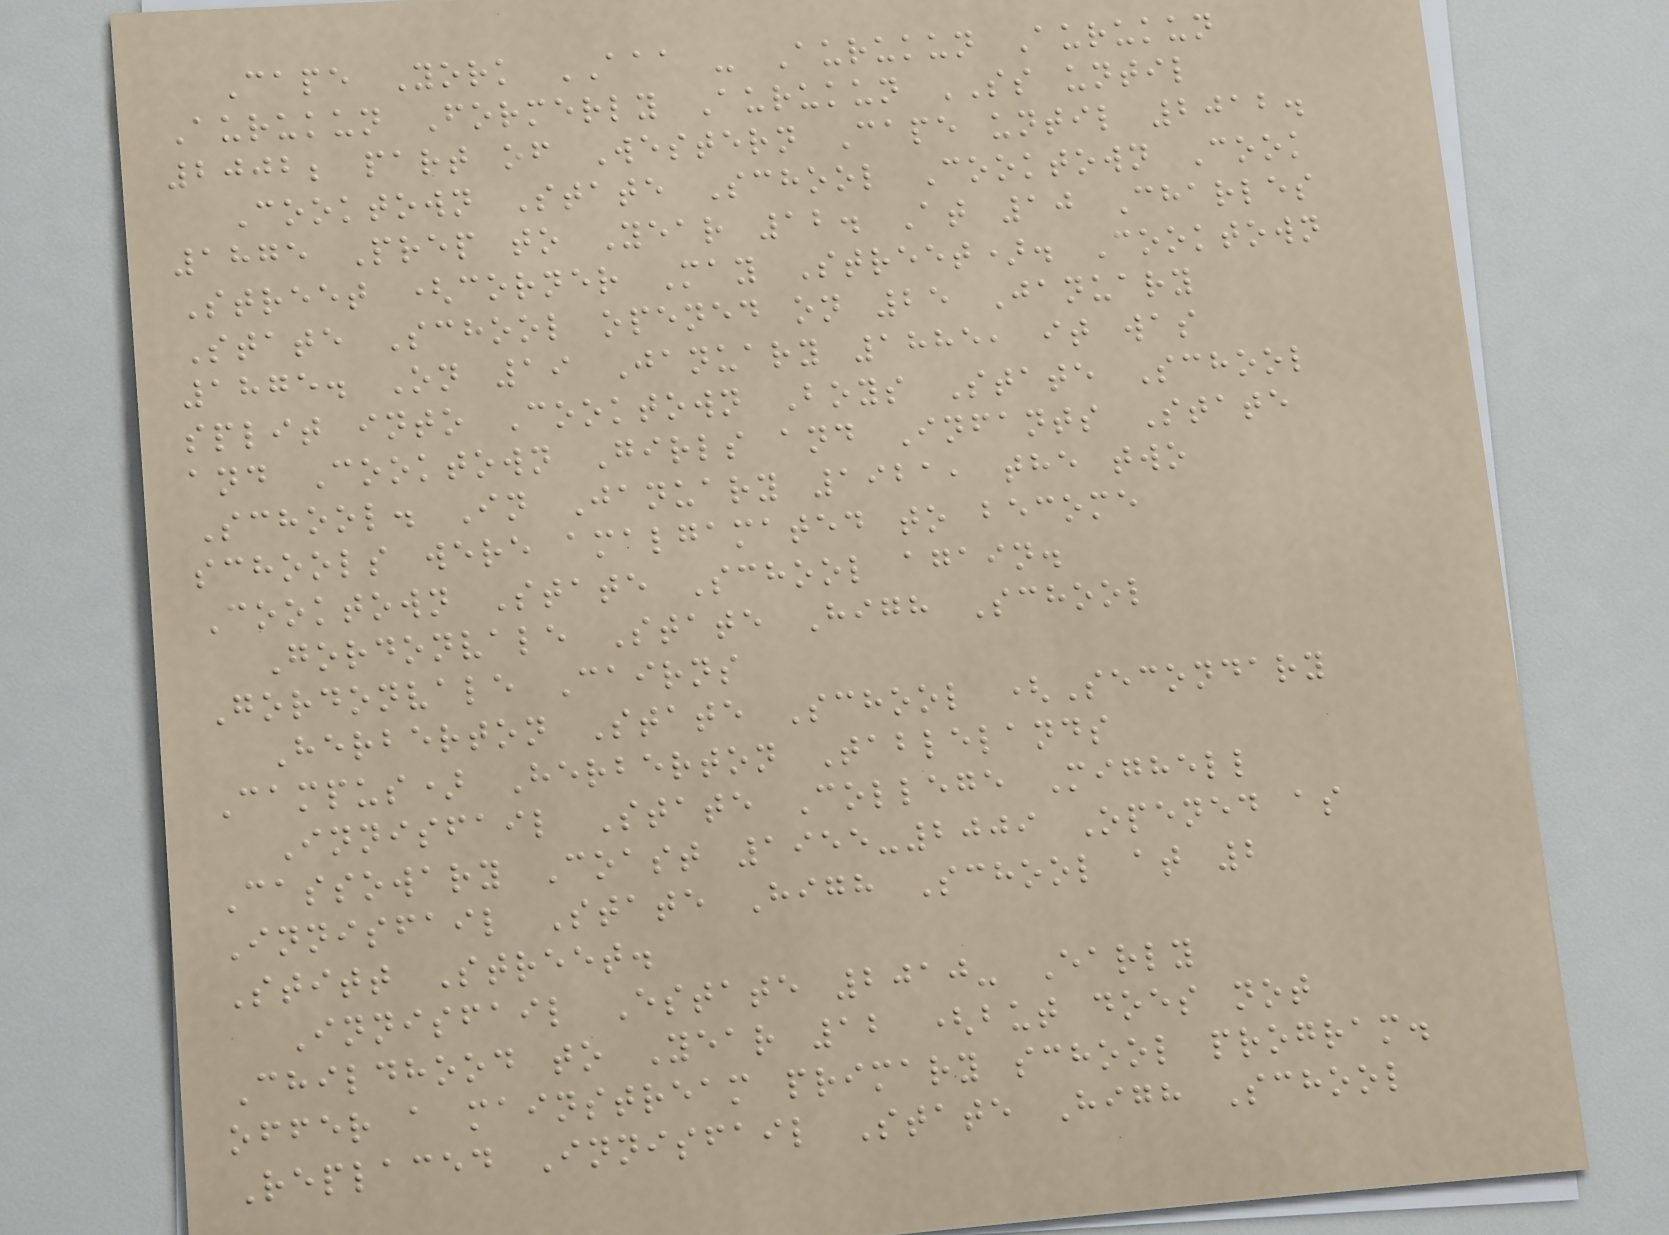Cape York AAA - Aurukun Aurukun
Aurukun Formerly Aurukun SS until
2002; part of Western Cape until 2012.
Cooktown State School Cooktown Cook
1875 Prep to Year 12. At 10 Charles
Street (corner May Street). Cooktown
State School opened on 25 January
1875. On 19 January 1885, it was
split into Cooktown Boys State School
and Cooktown Girls and Infants State
School. In January 1921, the two
schools were amalgamated to become
Cooktown State School again.
Gordonvale State High School
Gordonvale Cairns
Herberton State School (Secondary
Campus) Herberton Tablelands
Innisfail State College Mighell
Cassowary Coast 1955-2009 Opened as
Innisfail State High School at 2
Stitt Street.
Innisfail Estate 2010- Early
Childhood to Year 12 (but does not
offer a mainstream primary school program.
Replaced Innisfail State High School
